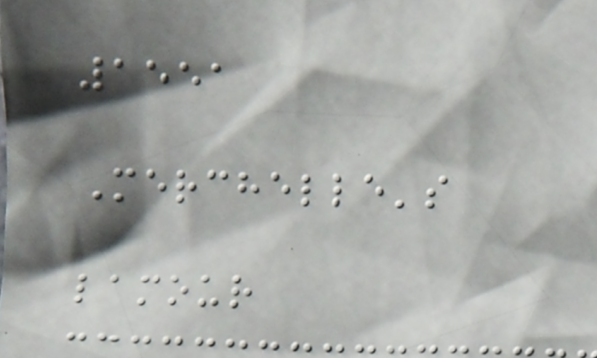1551
Merchelle's
lamour
